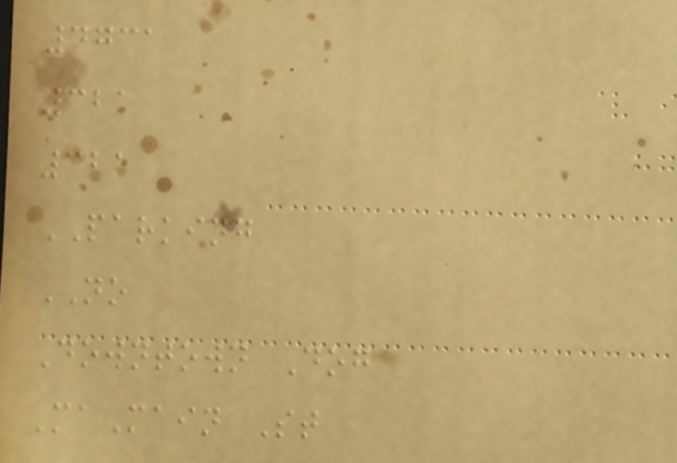4731
321
321
PARKING
NO
Downtown Dog
MaMain St
